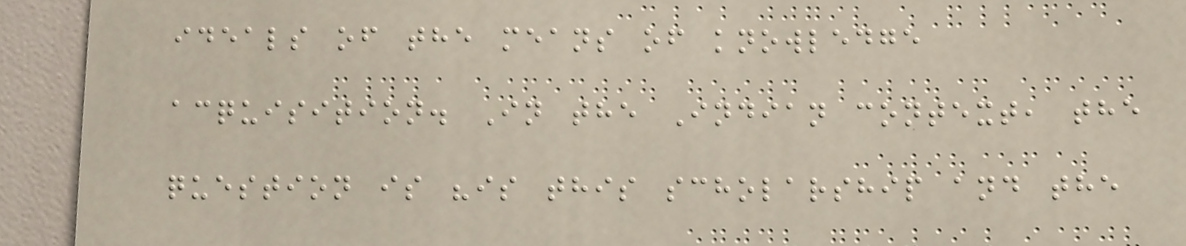ideals of the means of knowledge
acquisition. In the Indian context, the
question is "is this scholarship and the
